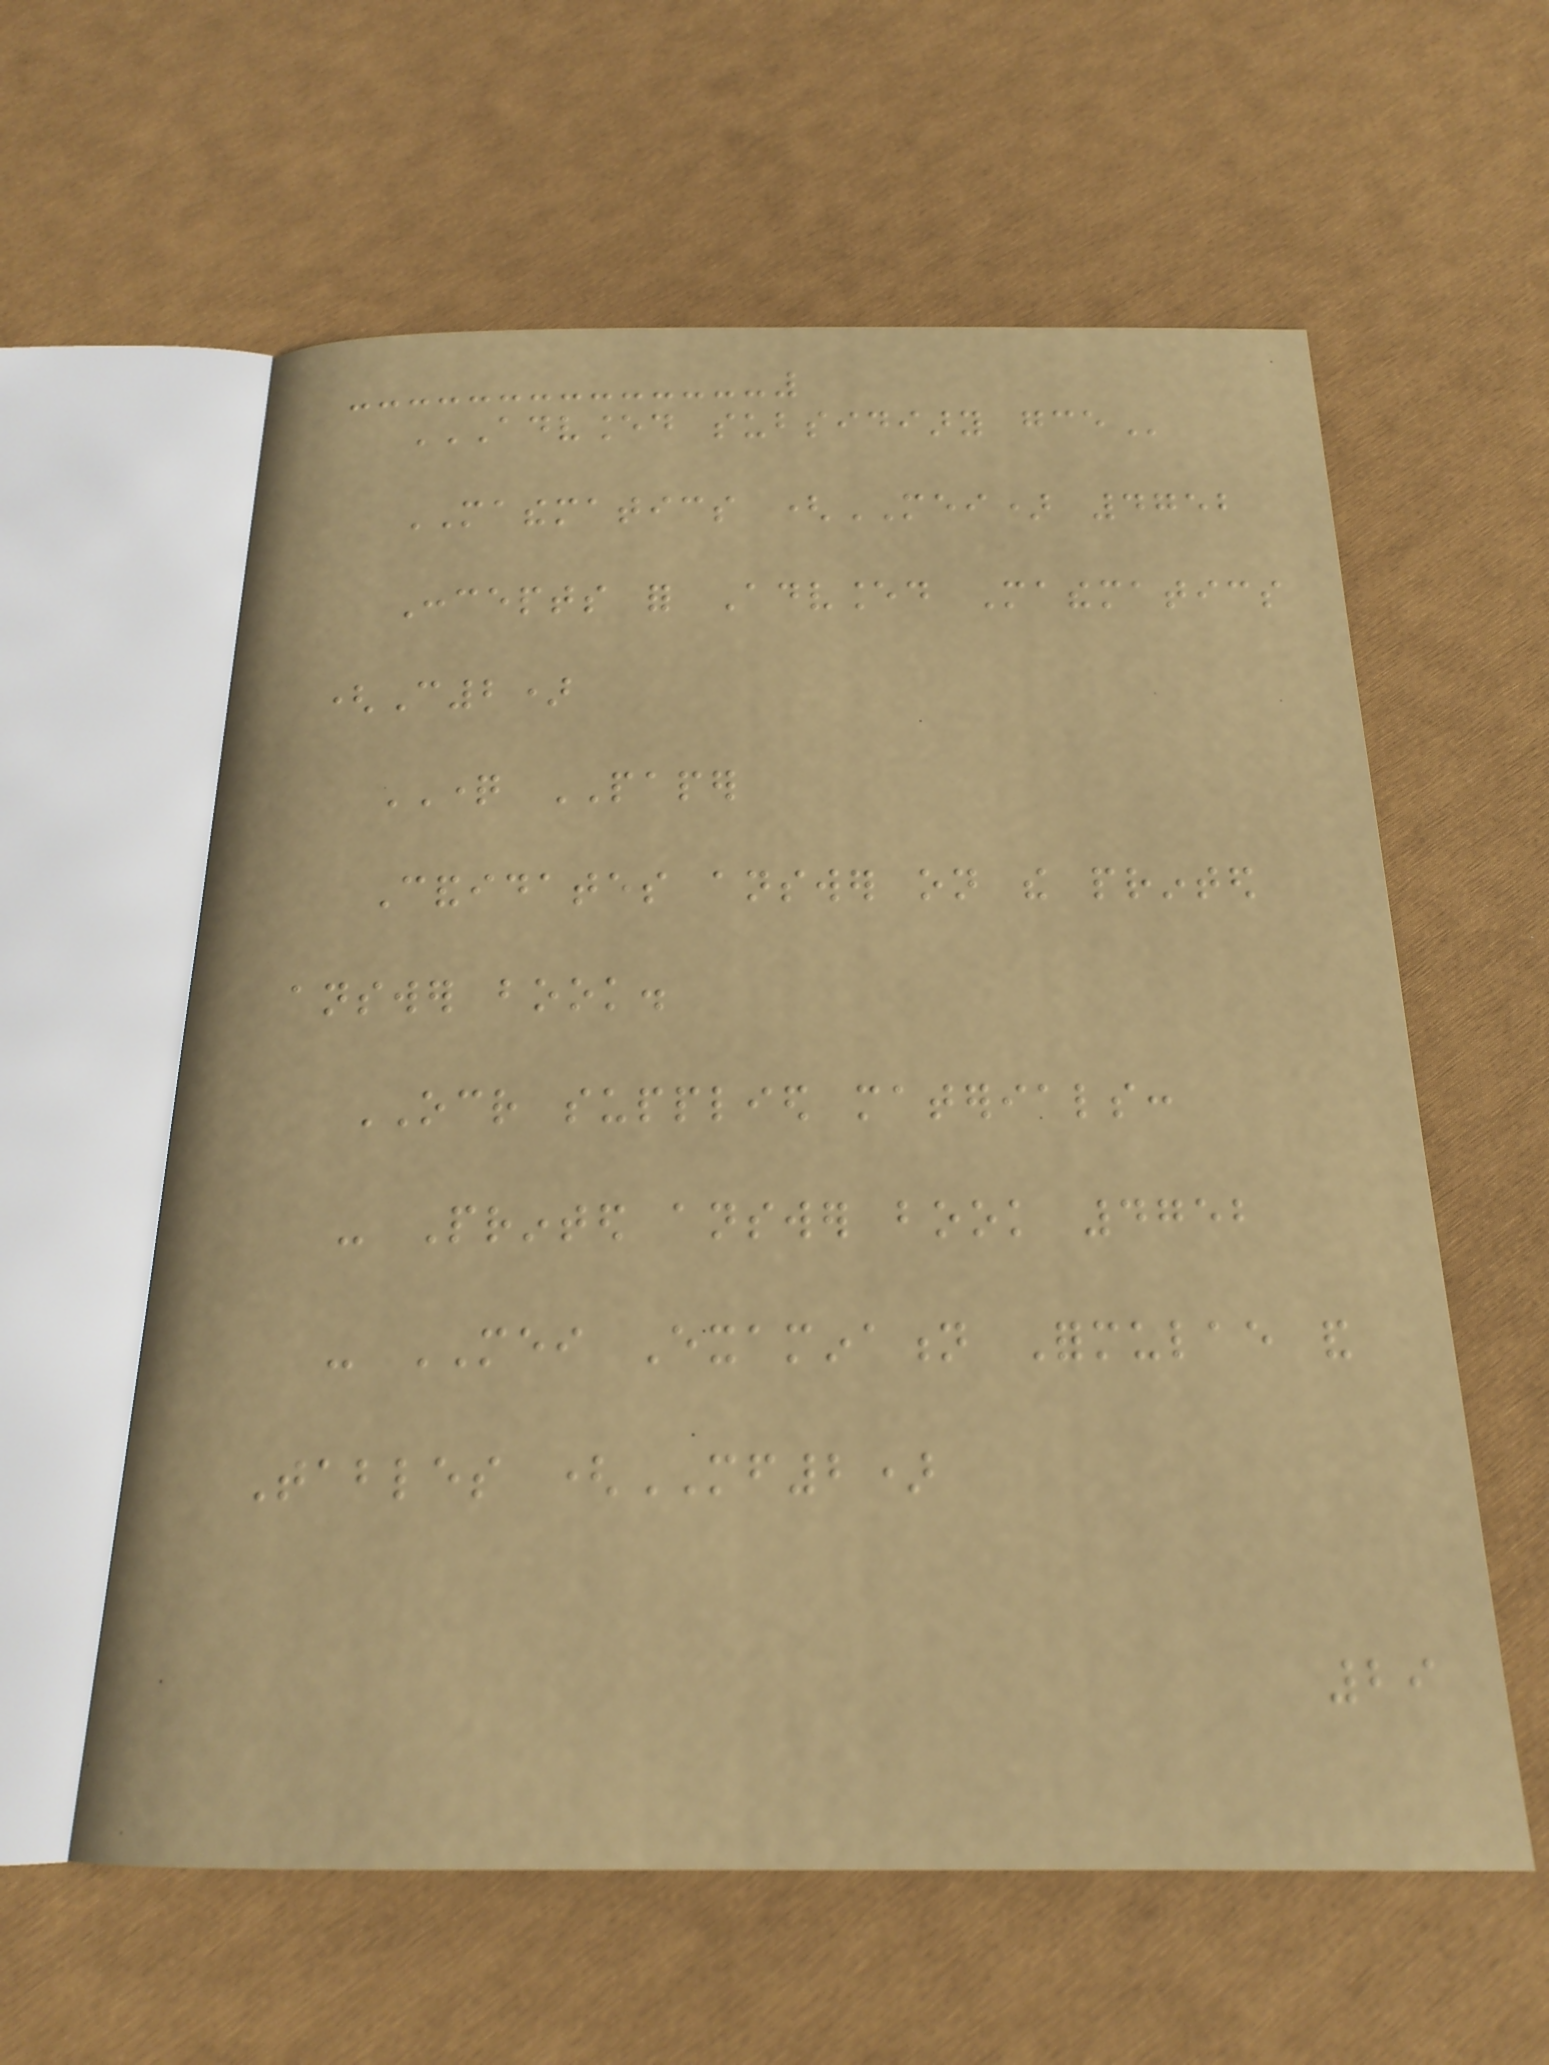ADVANCED SUBSIDIARY GCE
MATHEMATICS (MEI) 4752
Concepts for Advanced Mathematics
(C2)
QUESTION PAPER
Candidates answer on the printed
answer book.
OCR supplied materials:
- Printed answer book 4752
- MEI Examination Formulae and
Tables (MF2)
29
